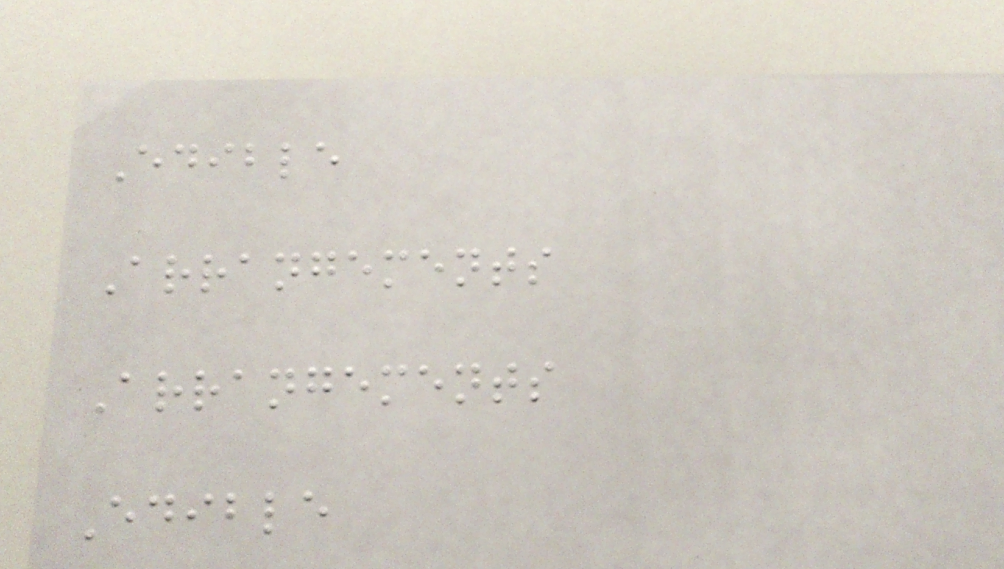Edible
Arrangements
Arrangements
Edible
